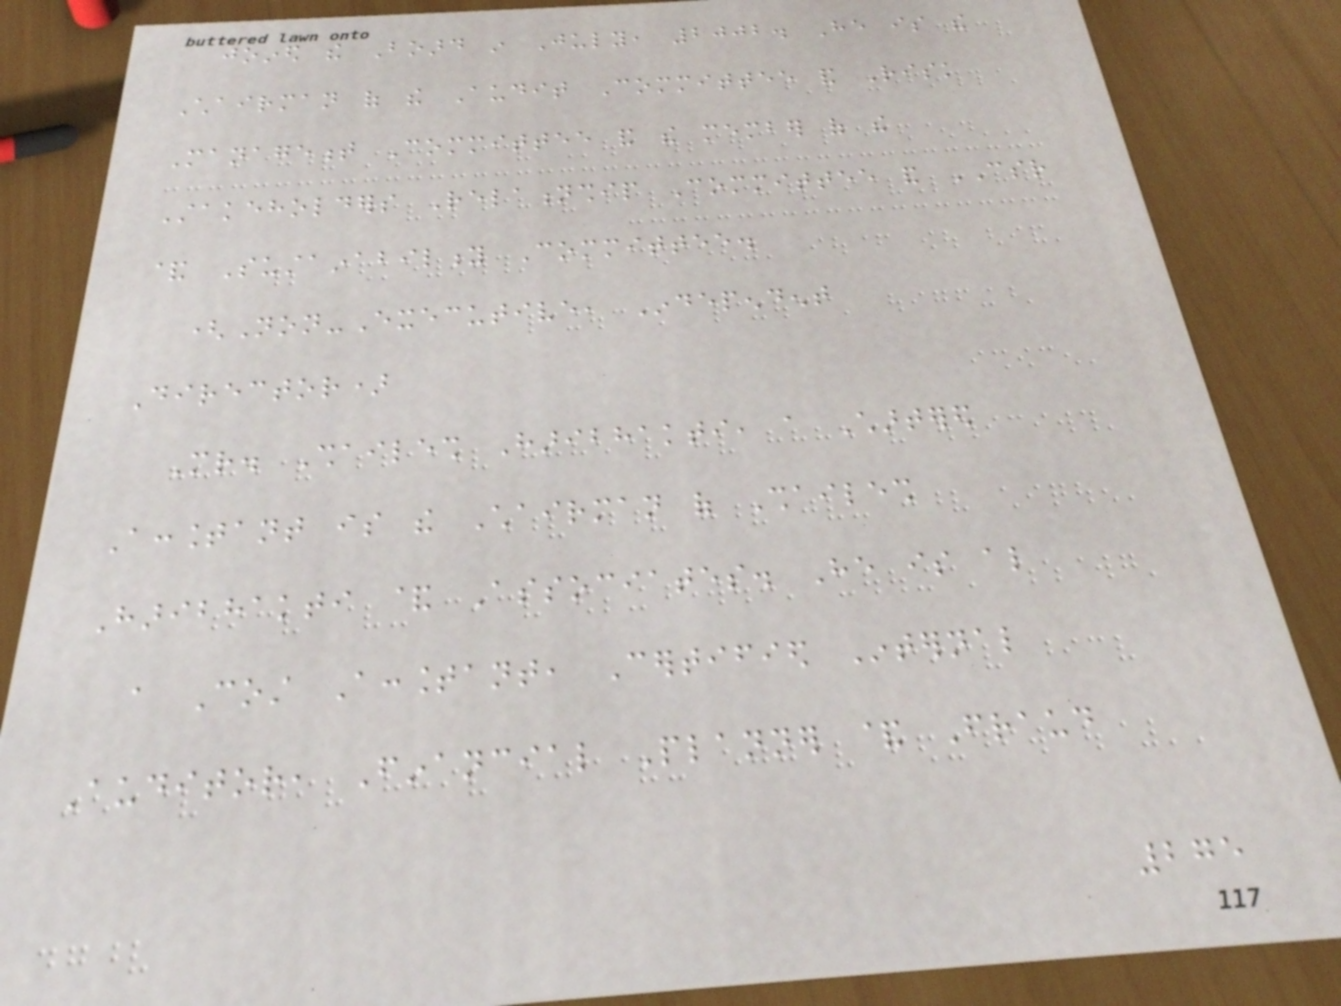joined the Board in July, 2002. He is the
Chairman of the Audit Committee and Risk
Management Committee and the member of the
Stakeholders Relationship Committee and CSR
& Sustainability Committee.
(Non-Executive, Independent
Director)
Mr. Shailesh Haribhakti, a Chartered
Accountant is the Chairman of Shailesh
Haribhakti & Associates. He is also
a Cost Accountant, Certified Internal
Auditor, Financial Planner & Fraud
275
